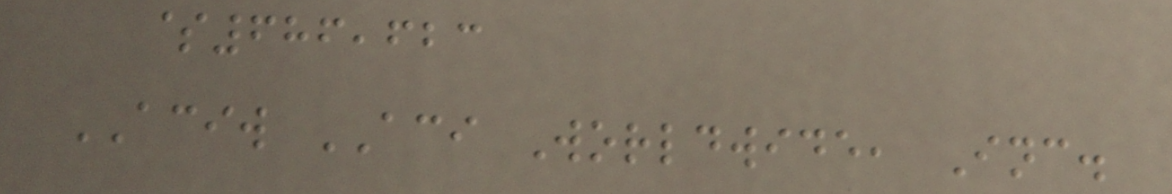$686,623
ACIW ACI Worldwide, Inc.
